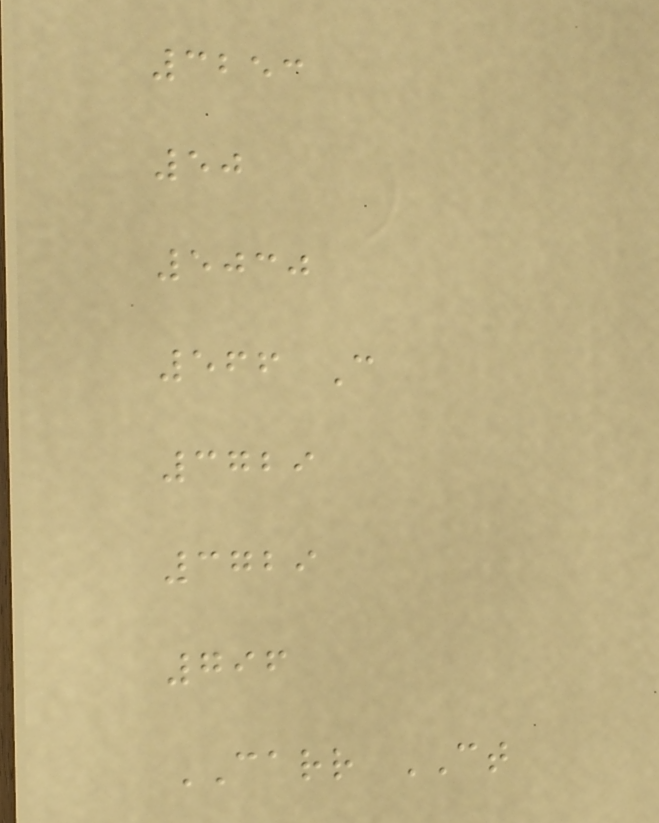3253
50
5030
566 C
3729
3729
796
CARR CT
